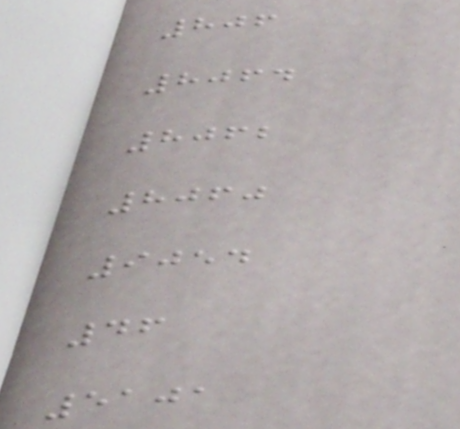806
8064
8062
8060
9054
46
5101
